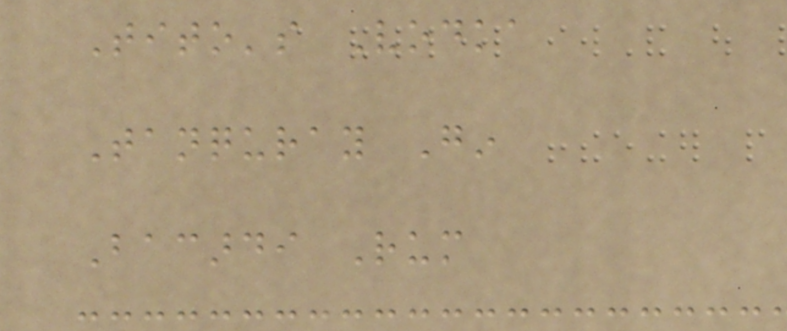Tito's Vodka
Tanquray Gin
Bacardi Rum
